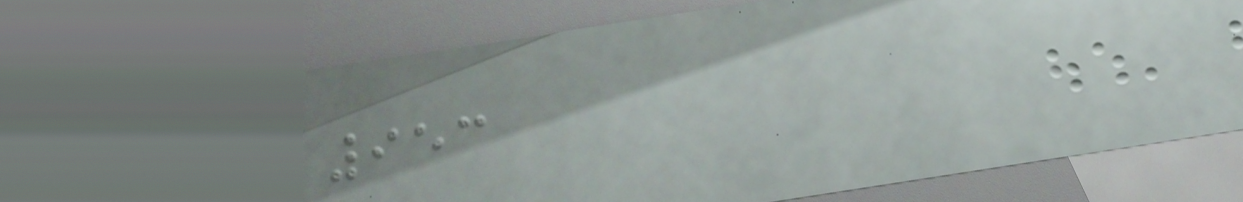953
